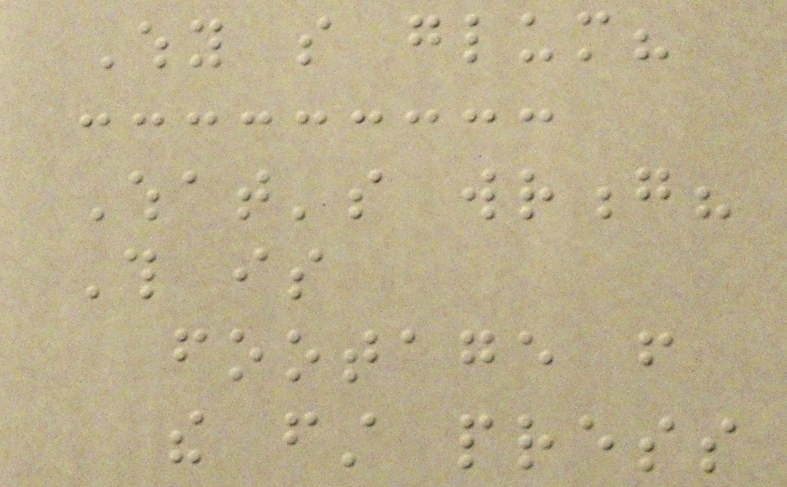Why so glum?
What's wrong?
This is
footage from
the first press
